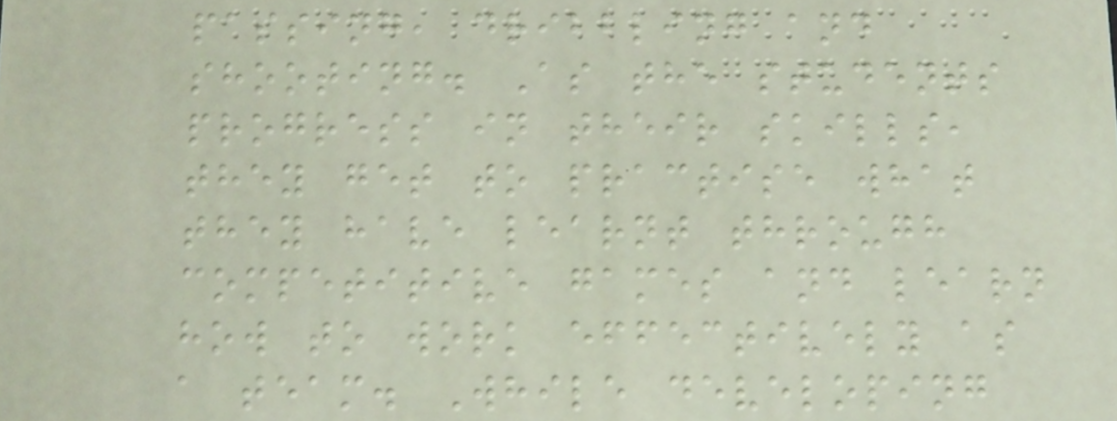passing, dribbling and
shooting. As the students
progress in their skills,
they get to practise what
they have learnt through
competitive games and learn
how to work effectively as
a team. While developing
